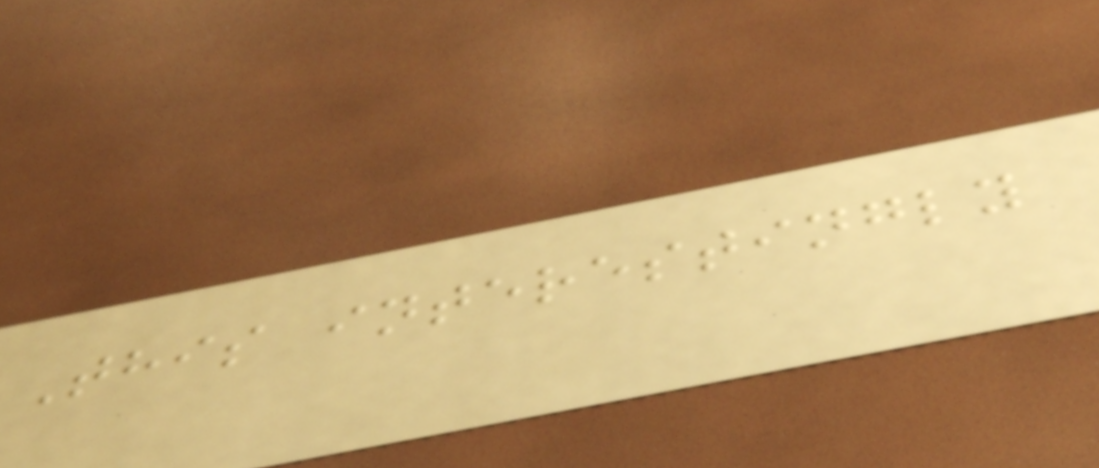This interestingly
